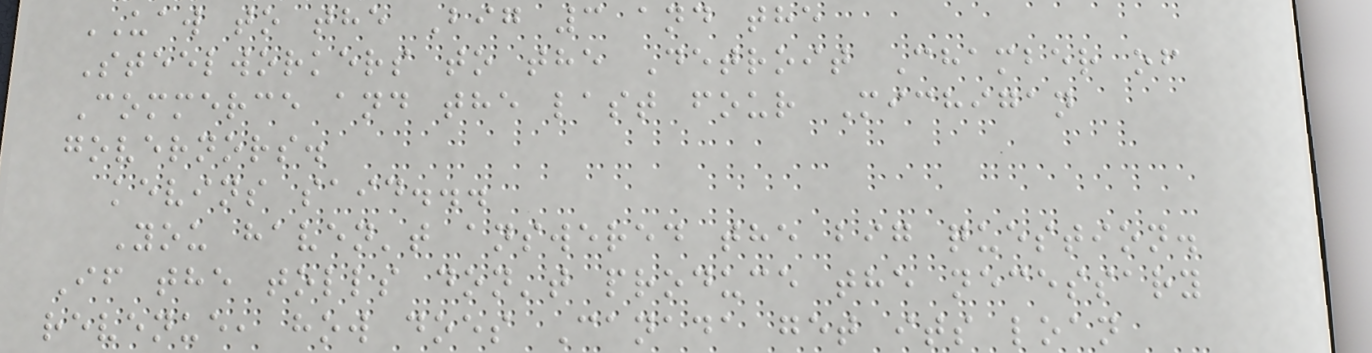UAW to the Big 3 and the
Steelworkers to the Detroit Chamber of
Commerce and the last four Michigan
governors.
kevins said...
You haven't answered the big question.
If the tolls don't produce the necessary
revenue, how does Canada get its loan
